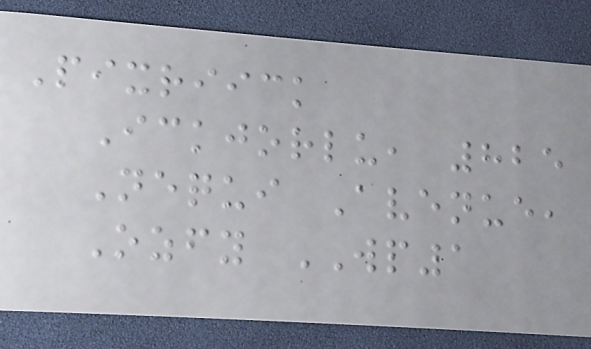Pixriick
Ickjorlu, 825
Nequi Avenue,
Ozfy WP1
